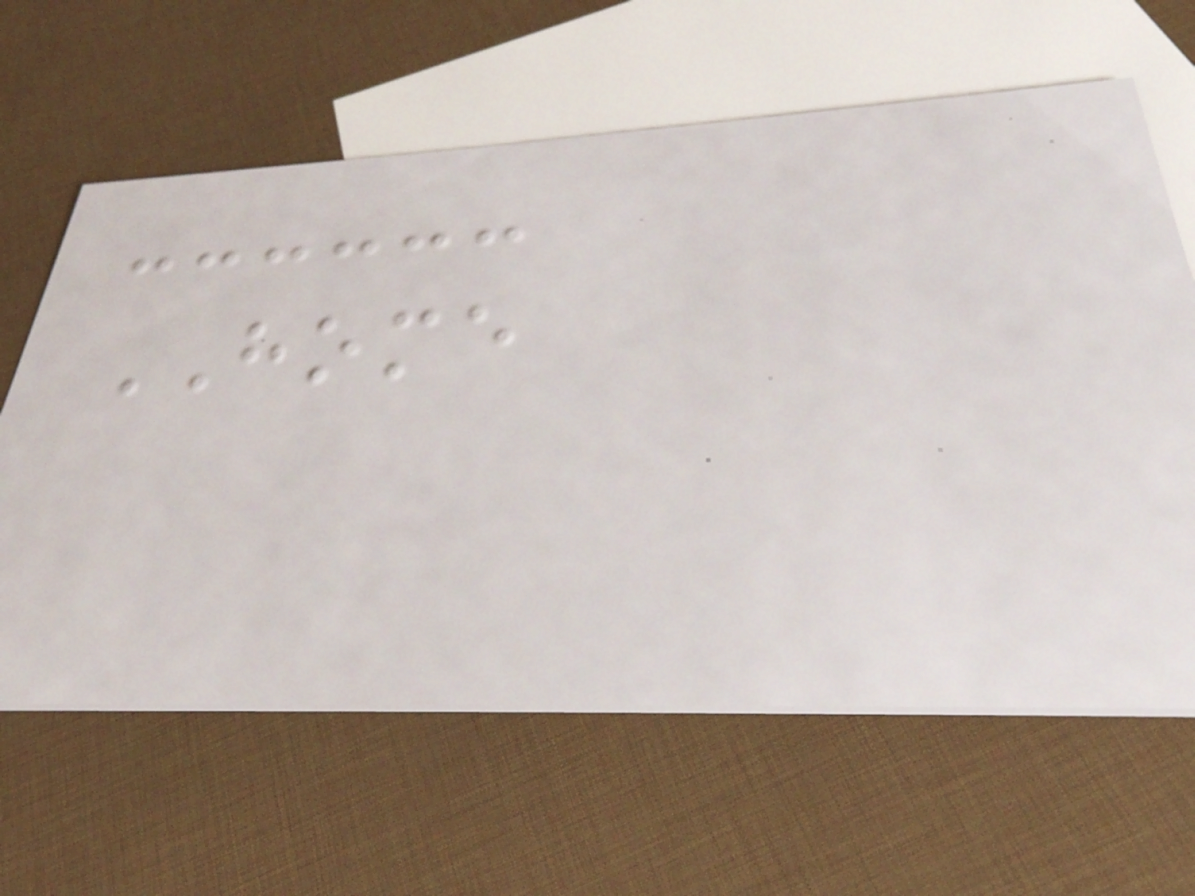HOME
